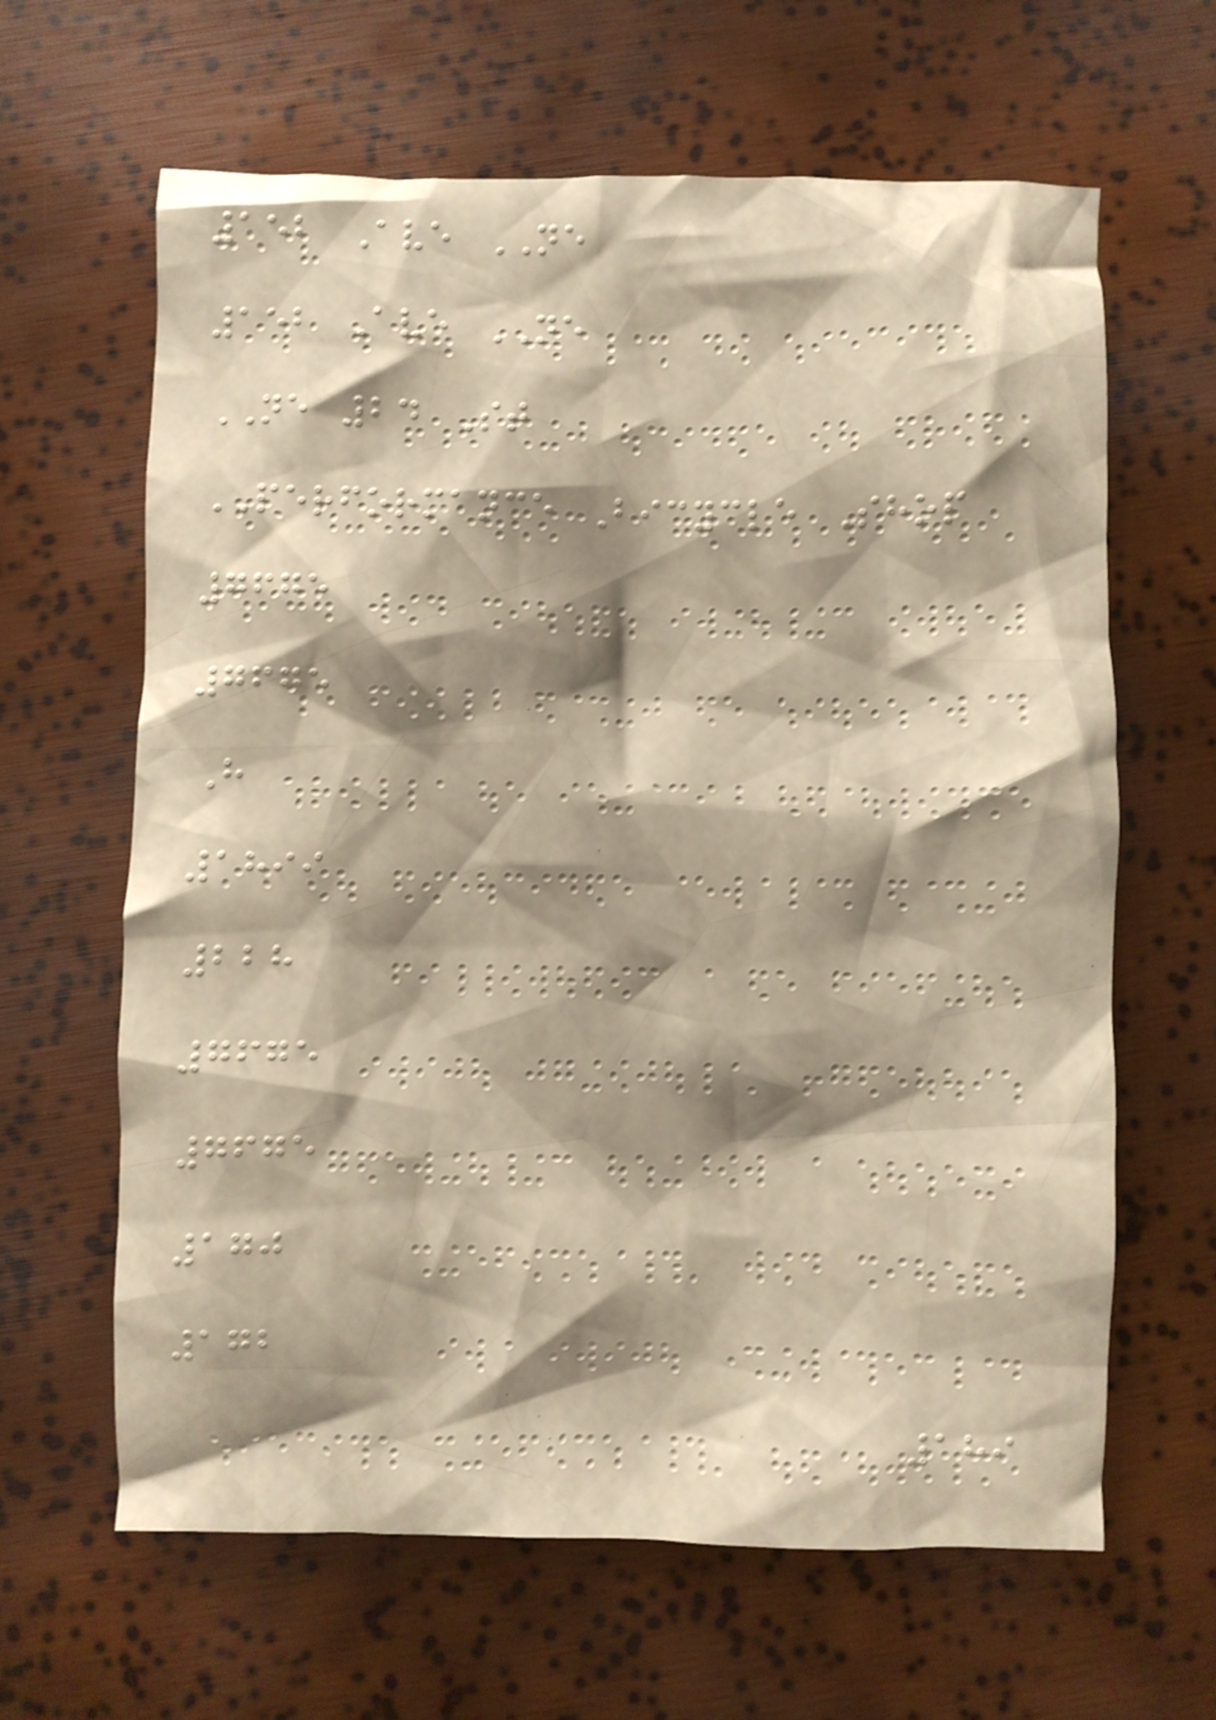152 Ave NE
152 Ave NE
NE 24 St
PERFORMANCE Bicycle Shop
7675
7675
H
1899
228
7675
7675
170
172
189
